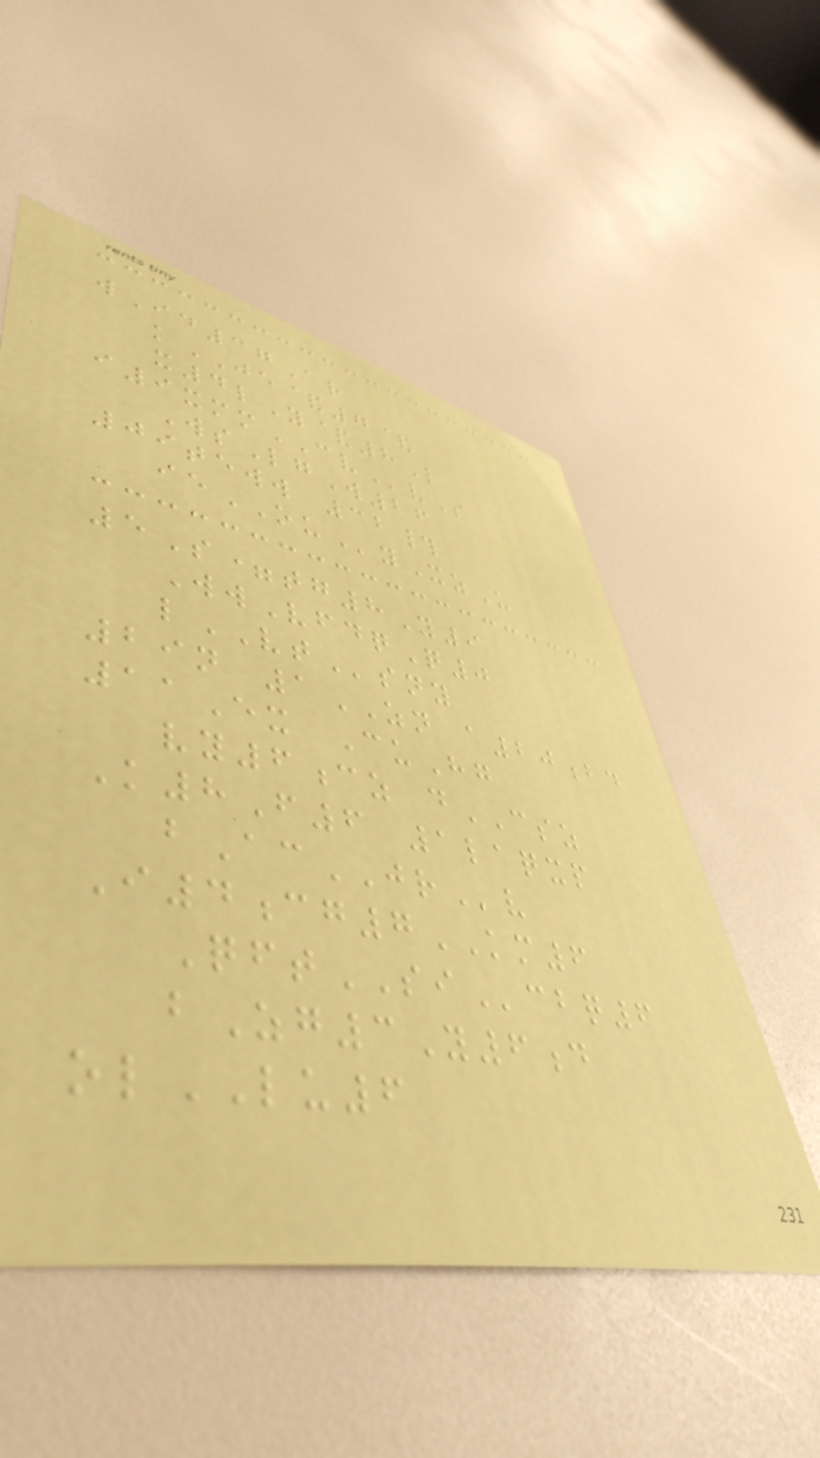wId37Ar
kJE&7&
x4lY&8L
i9xmmCVvS
WsLgW26
09teww 32#
ieOUyXzU
5S=tg8Y9
WwVfdqQ0
lVTsny
29n 1ZN a20bd
11Ex CuHg
vy6cz dCSZ
K8F6 1laqxp
bAcJRv
I4cg7KM6
QftSIcbq6
bZg3Y6d
olLU6
